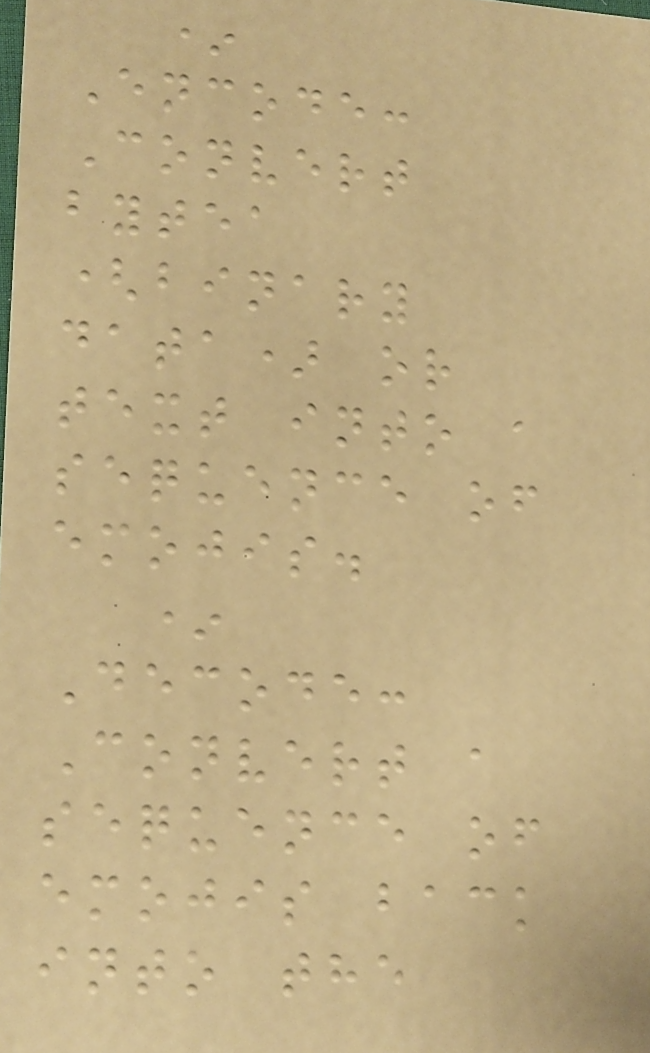*
Encode:
Convert
bytea
(binary
data) or
text into a
sequence of
emojis.
*
Decode:
Convert a
sequence of
emojis back
into the
